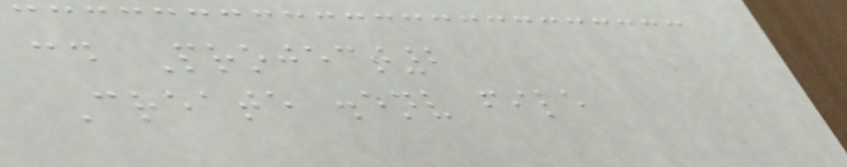cd Project2
Create .env file
